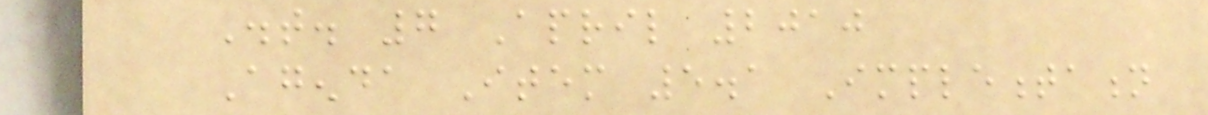Dist. 7 April 2010
Agenda Item 5.1 Implementation
